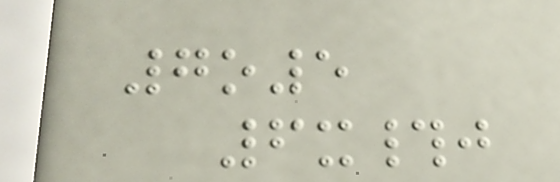7o5
6x#j
